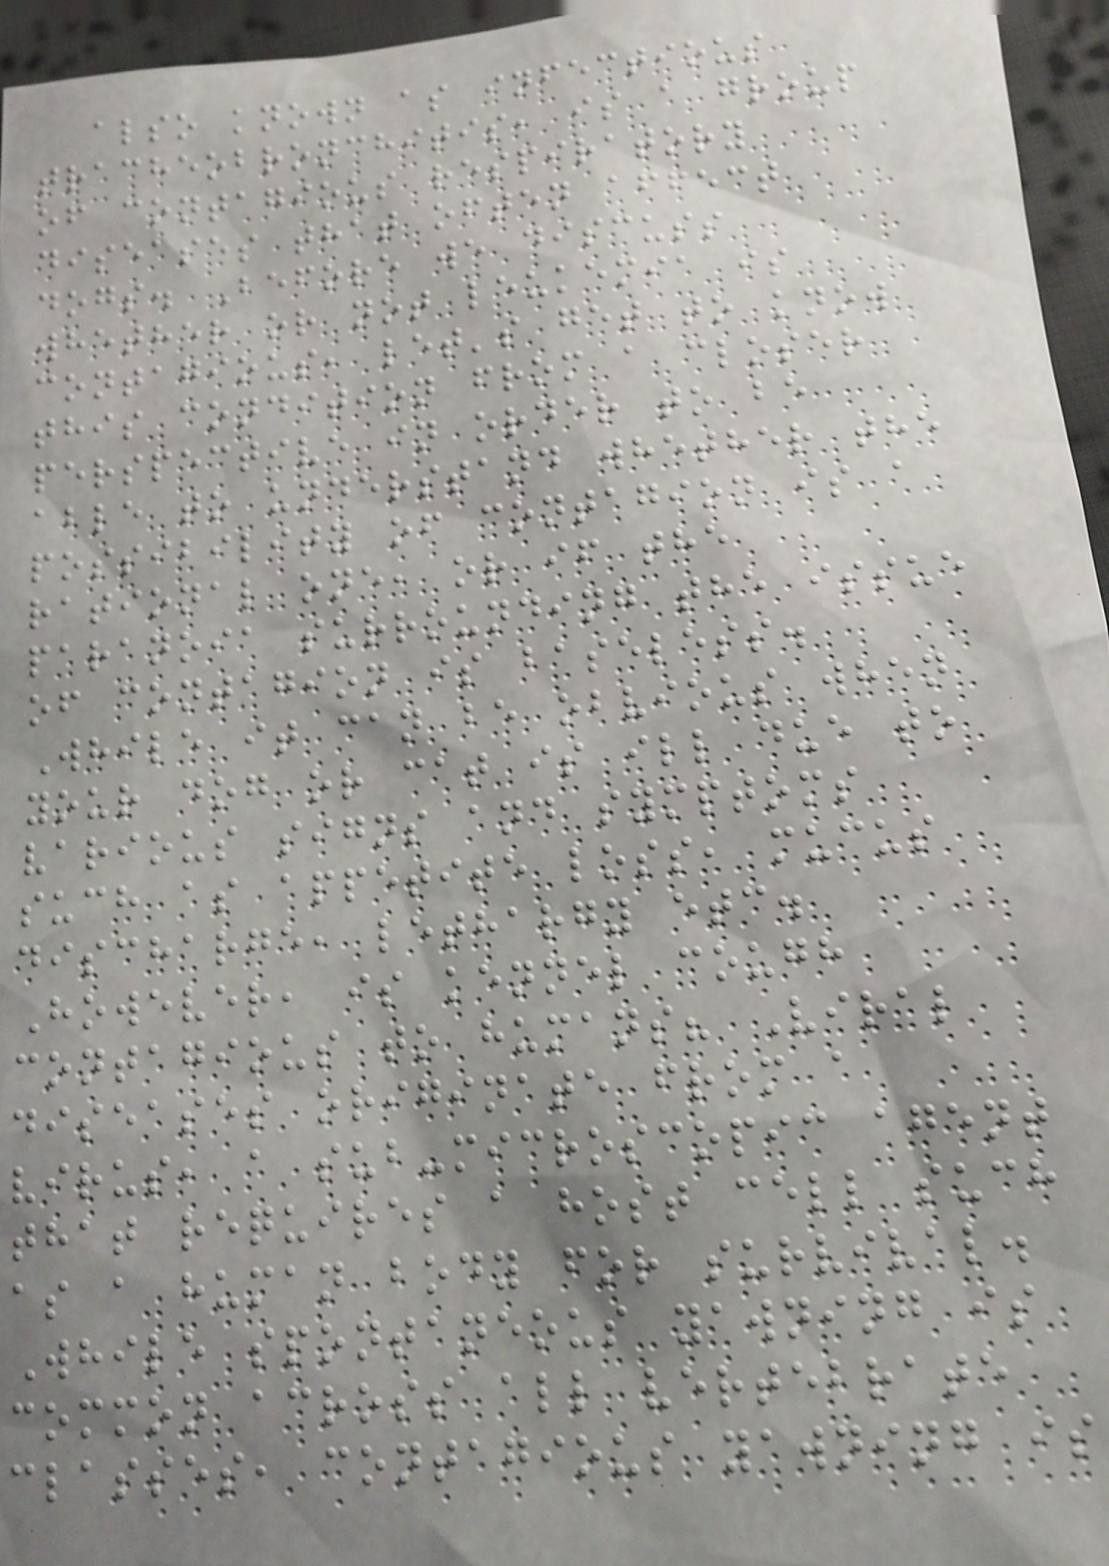also known as infectious
tracheobronchitis, is a group
of contagious respiratory
diseases that often affect
dogs. Before we discuss
whether or not leukemia is
contagious, let's get to know
this condition from a closer
perspective in order to be
able to understand whether the
possibility of contagion is a
rational one, or if the
paranoia surrounding the issue
of contagion is baseless.
While it can be obvious when
your dog or cat is ill due to
various signs and symptoms
such as appetite loss, mucus
discharge, lethargy etc.
However, is kennel cough
contagious to humans? Viral
diseases originate from a
virus, a sub-microscopic agent
that requires a host cell such
as a human body for survival.
While spontaneous yawning is
common across all vertebrate
classes, contagious yawning is
